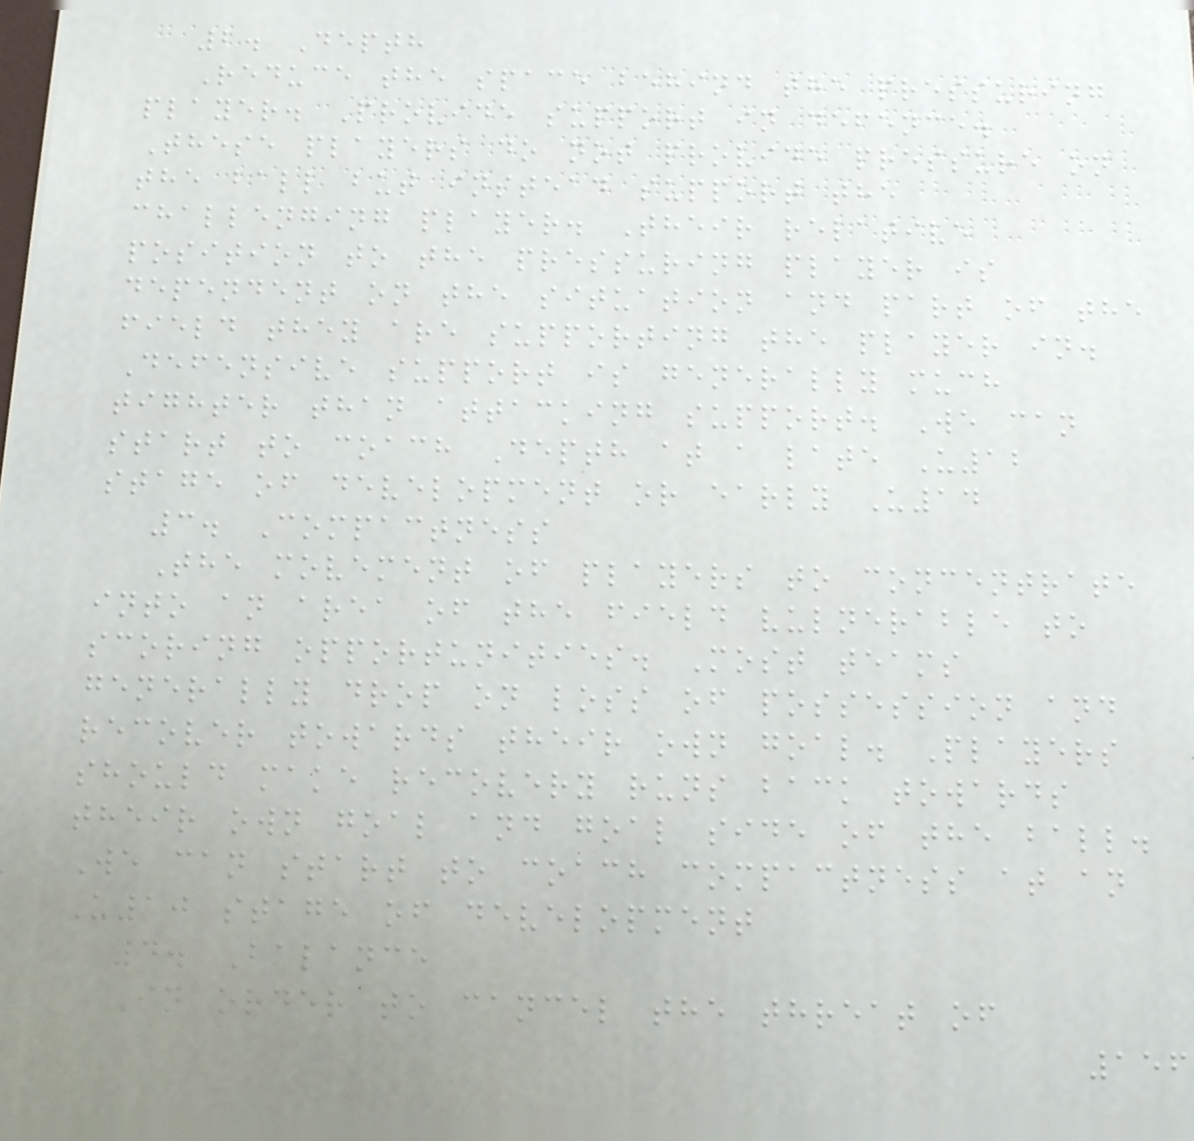2. Depth
Reduce the space behind the pressuring
player. Provide support in defence.
These players do not provide pressure on
the ball but instead support the
challenging player. Their relative
position to the pressuring player is
dependent on the situation and part of the
field they are supporting the player in.
Defensive support is generally much
tighter than attacking support. We can
start to coach Depth at a late U12
stage of development or early U14
3. Compactness
The movement of players to concentrate
into an area of the field vulnerable to
scoring opportunities. Most teams
generally drop on loss of possession and
recover towards their own goal. Players
should make recovery runs back towards
their own goal and goal side of the ball.
We can start to coach compactness at an
U10 stage of development
4. Balance
In order to cancel the threat of
156
